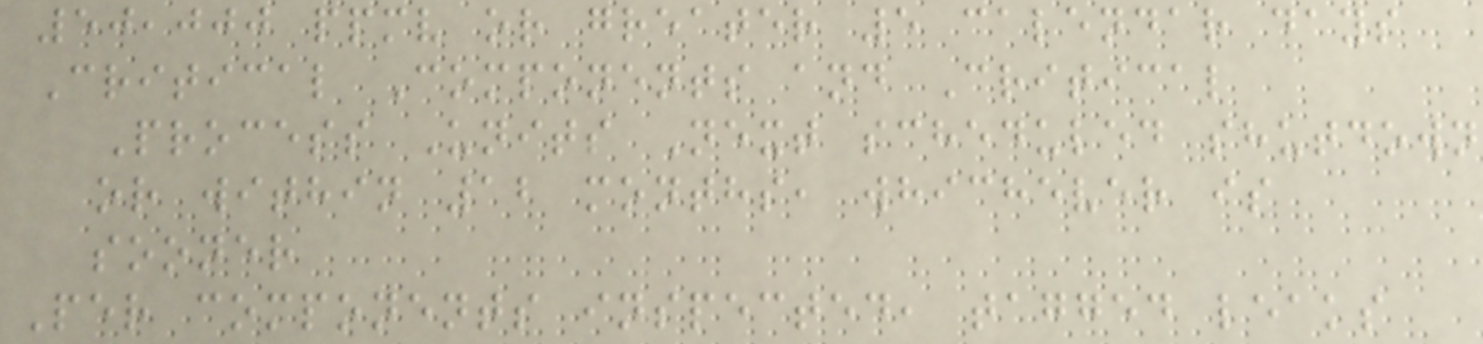50,000 ppmv or greater 5 calendar days
Critical Components and Critical
Process Units Next scheduled shutdown
or within 12 months, whichever is
sooner
Per components inspected, tagged leaks
